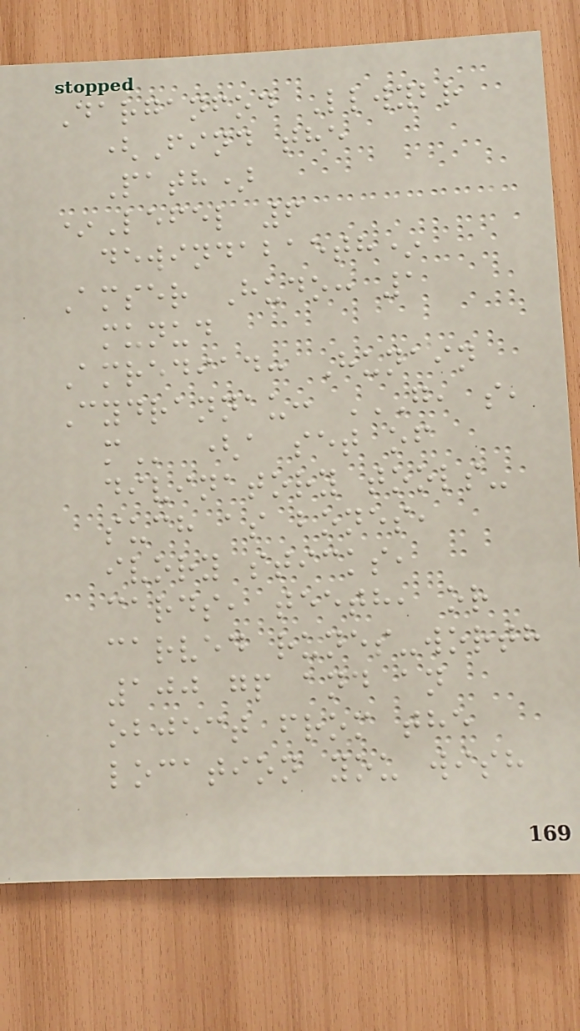Darganfod Llwybr
(Find the
Path)
*Lefel 6
dewindabaeth*
Amser Hudo: 1
munud
Amrediad: Hunain
Cydrannau: G, S,
M (a set of
divinatory tools-
such as bones,
ivory sticks,
cards, teeth, or
carved runes-worth
100 gp and an
object from the
location you wish
